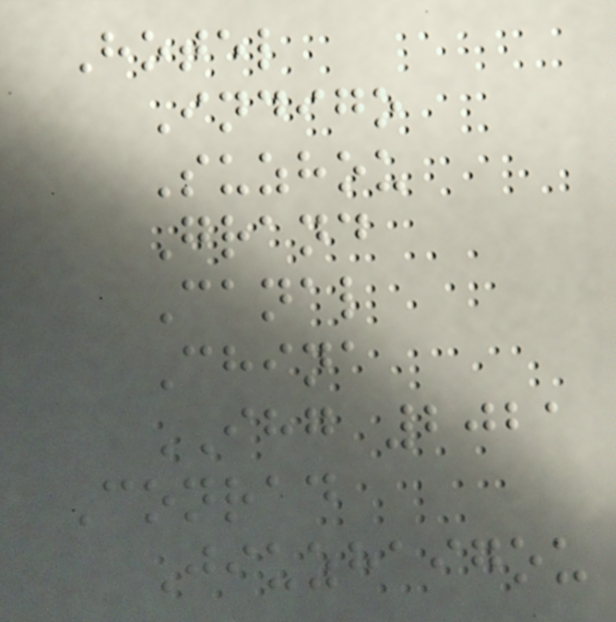Hotel
Indigo
Suzhou
Grand
Canal
China
IHG 2021
Conrad
Jiuzhaigou
